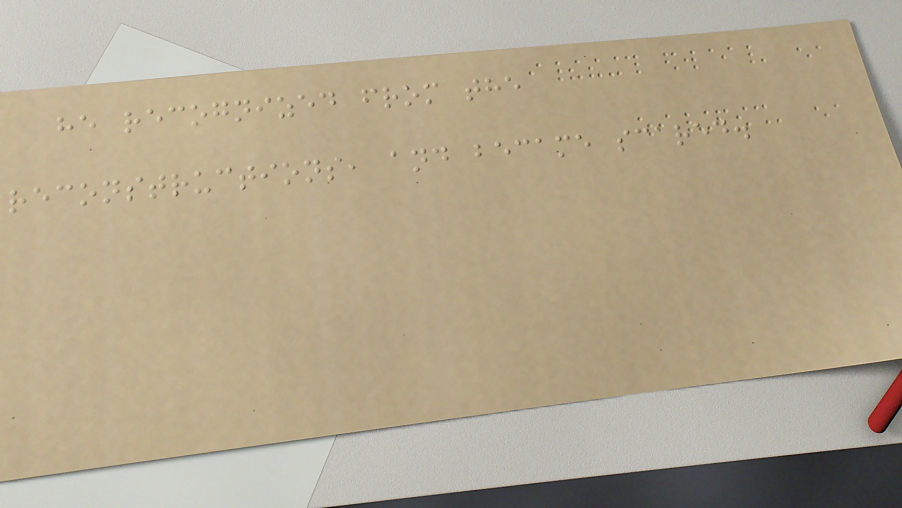he recognized from the
reconstructions, and became scared.
